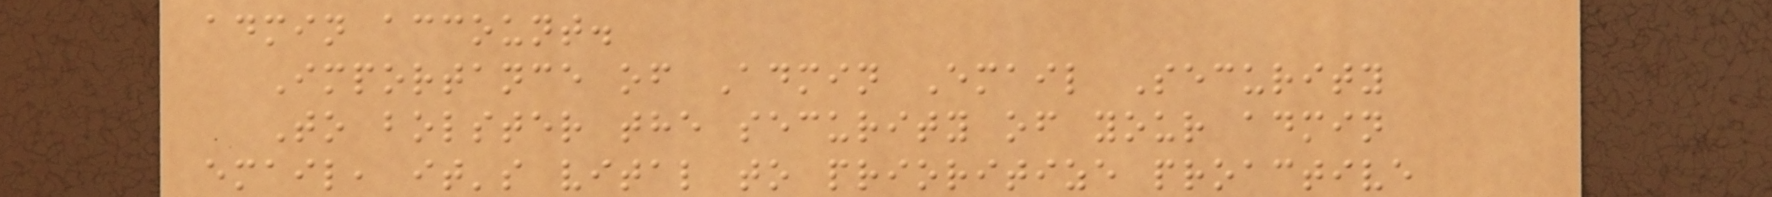admin account.
Importance of Admin Email Security
To bolster the security of your admin
email, it's vital to prioritize proactive
